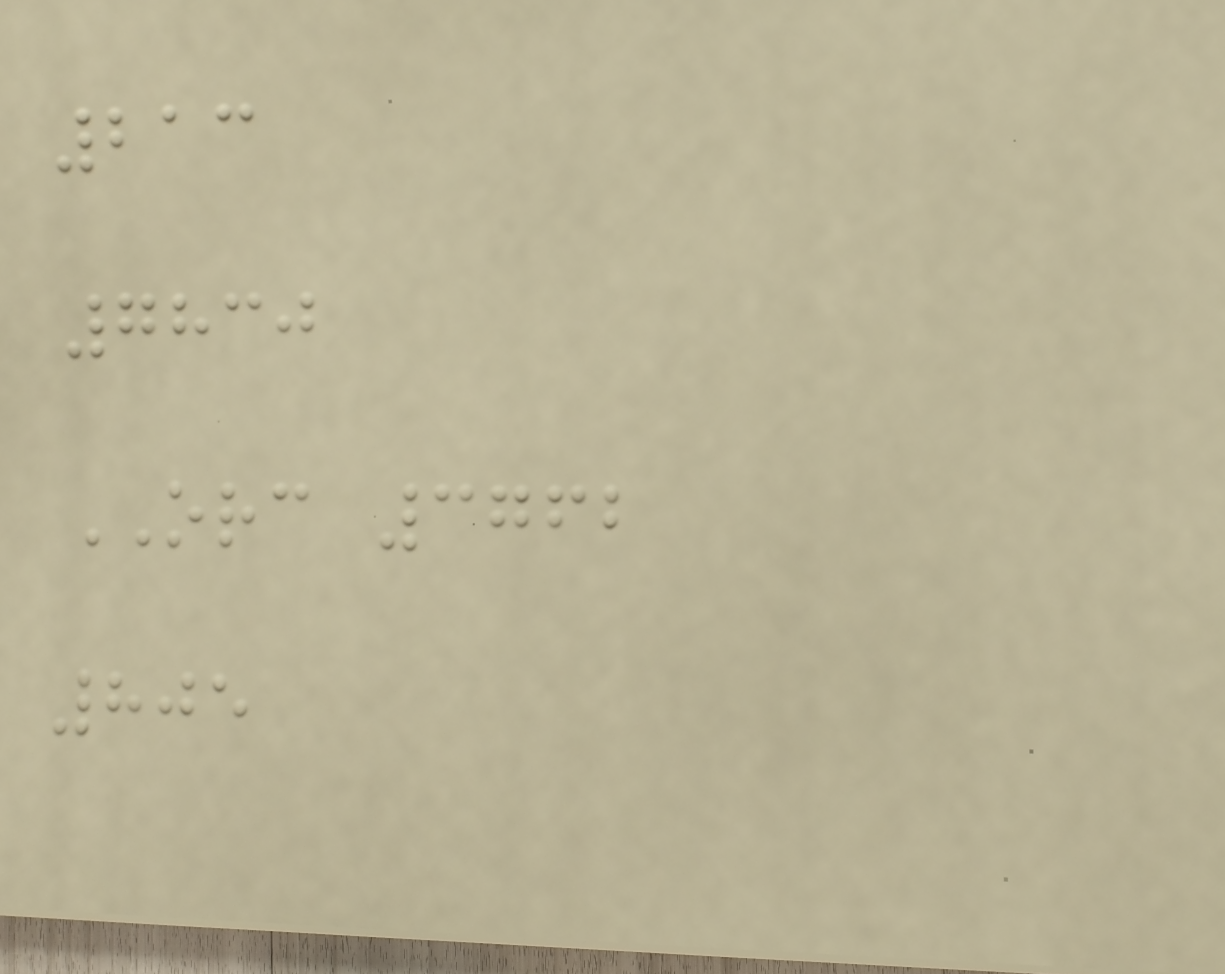213
7830
ORC 3762
805
